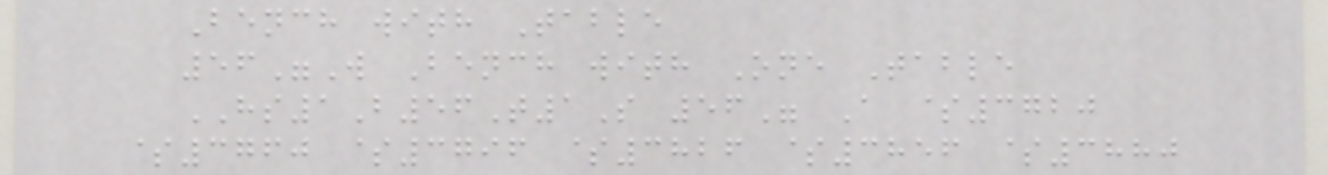Bench with Table
56"W Bench with One Table
HS1B56T1S 56" A $3720
$3760 $3796 $3826 $3856 $3880
